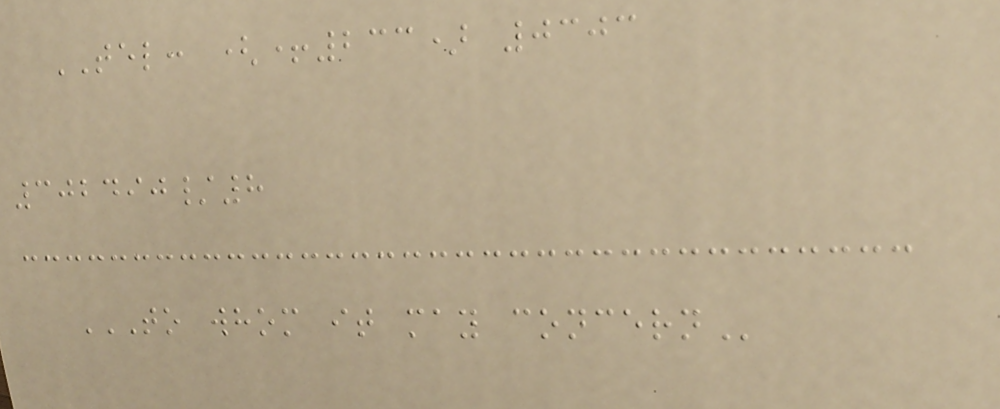TEL: (+233) 0303
302490/8
TO WHOM IT MAY CONCERN
